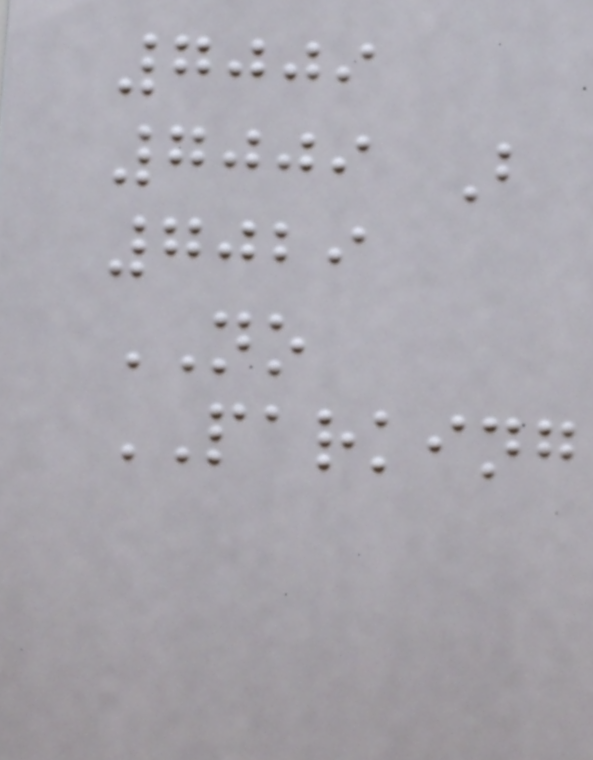7009
7009 B
7029
NO
PARKING
